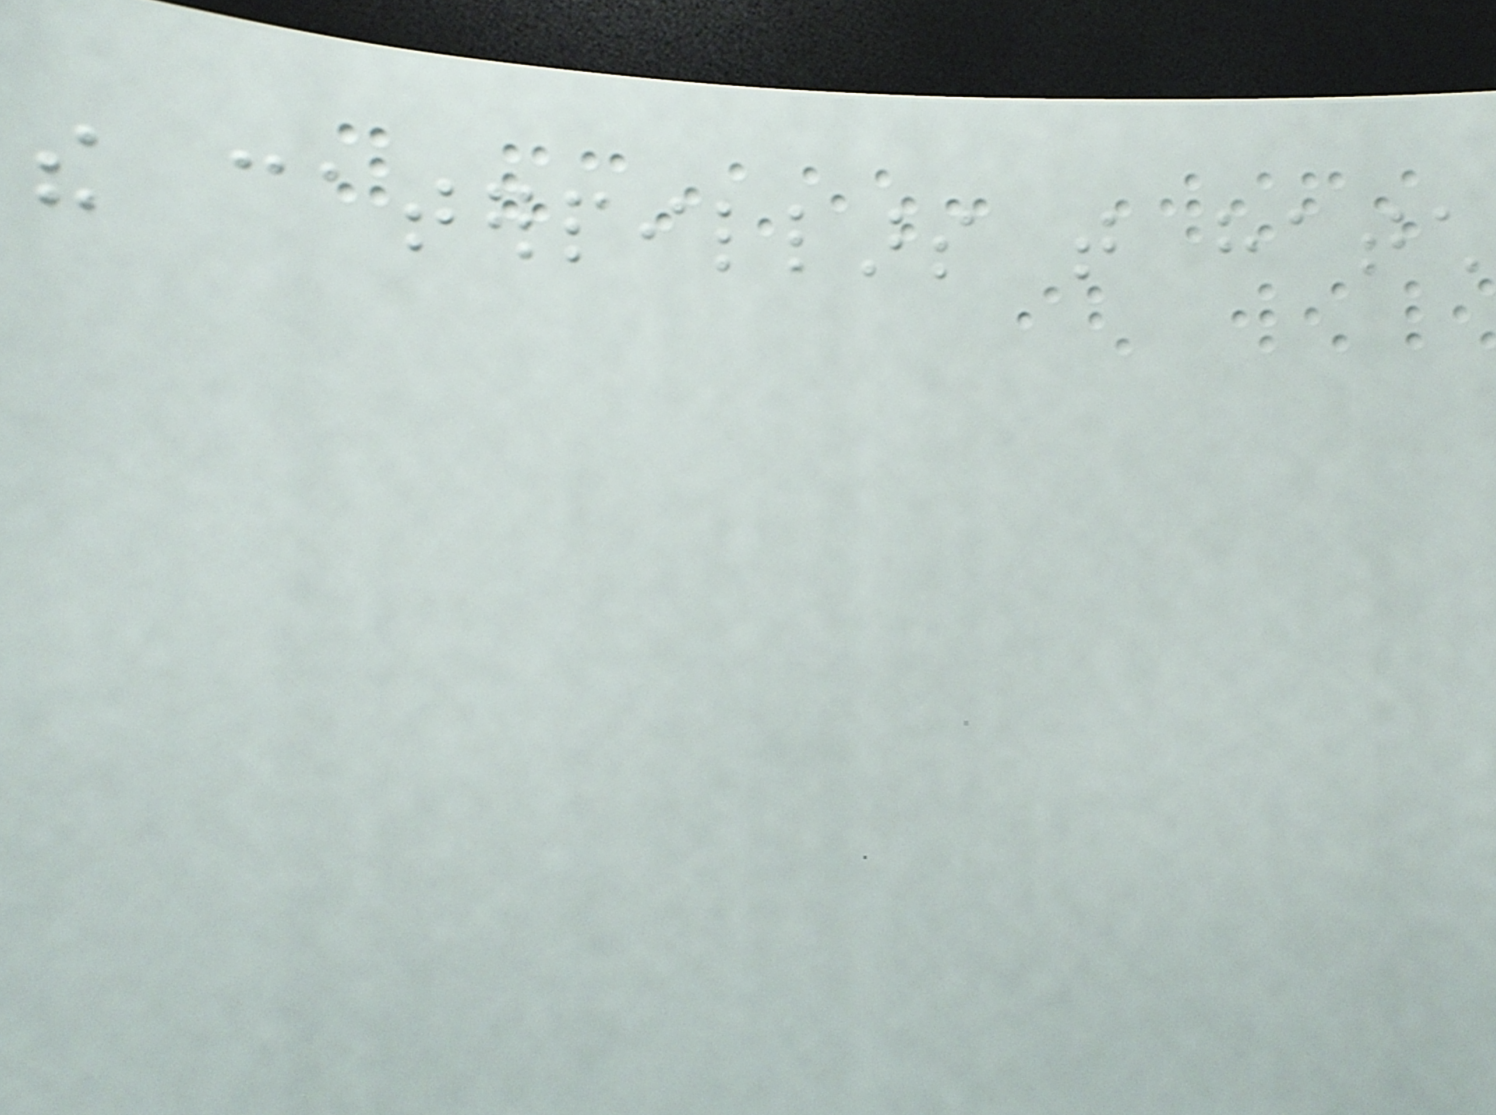the caterpillars that hatch
